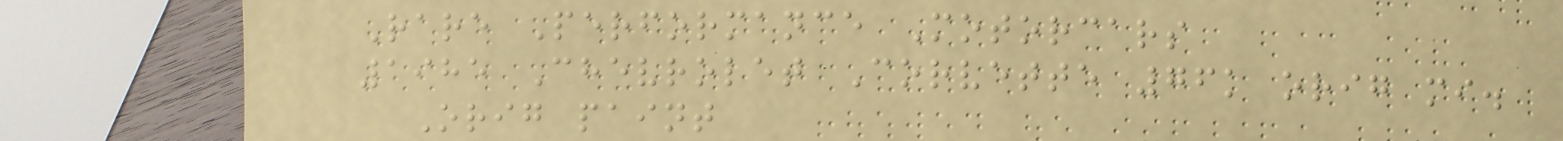Rare Performance Motorcars
1985 Chevrolet Corvette 76k orig mi.
Orig paint
